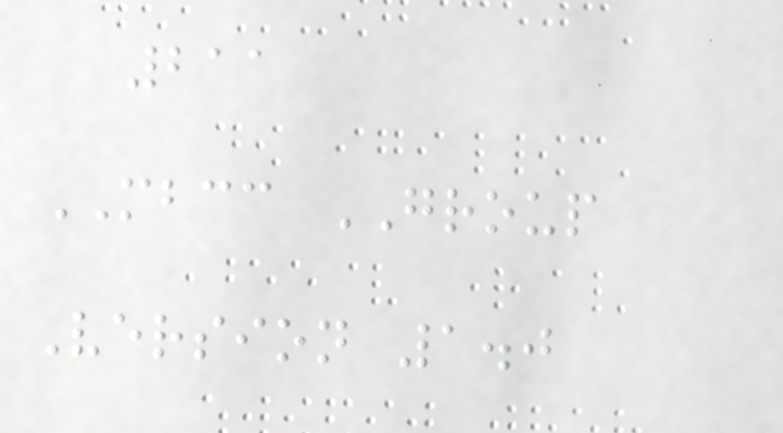211
MBCC GROUP
Version 1.0
